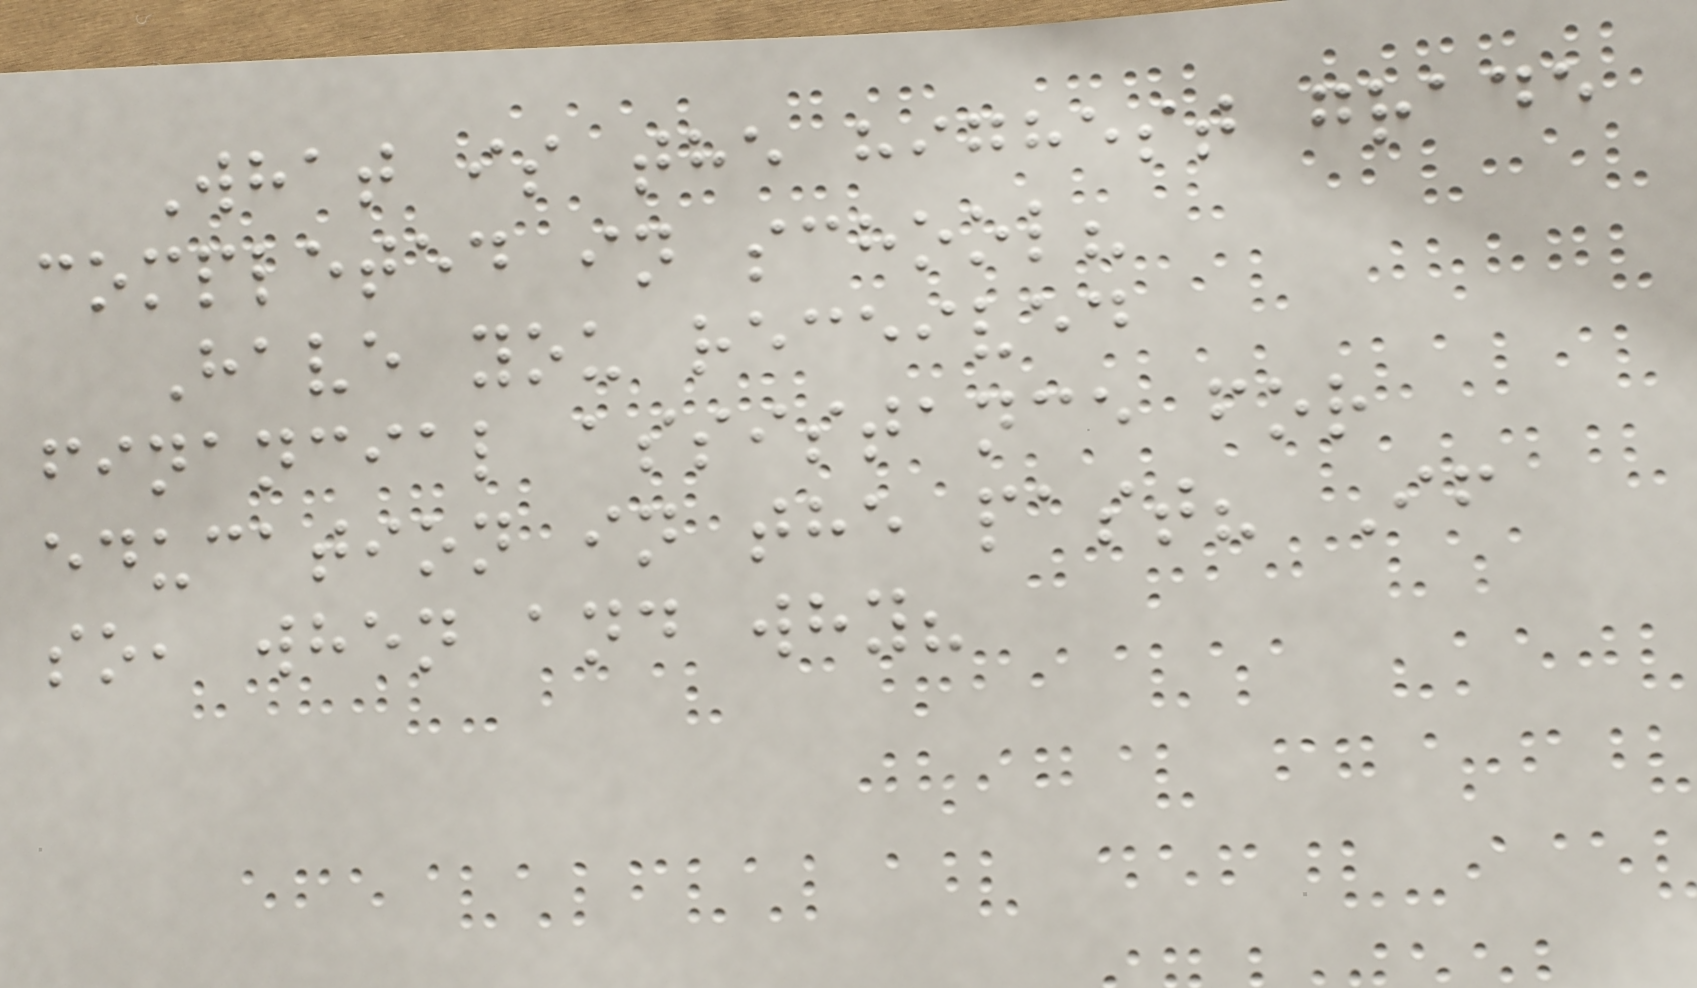What is the highest grade
completed in school?
Have you received
financial assistance for
education in the past? If
so, when and why?
